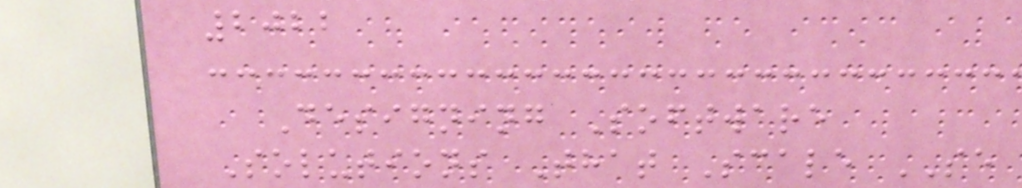2022
Designing Software
Solutions That Scale SE
